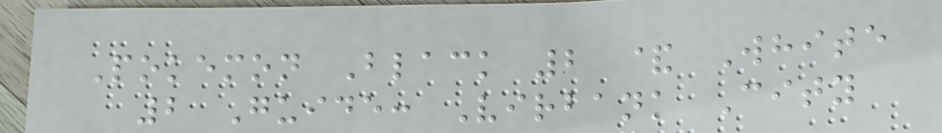Pokemon Black 2 & White
2 Guide: Virbank City
